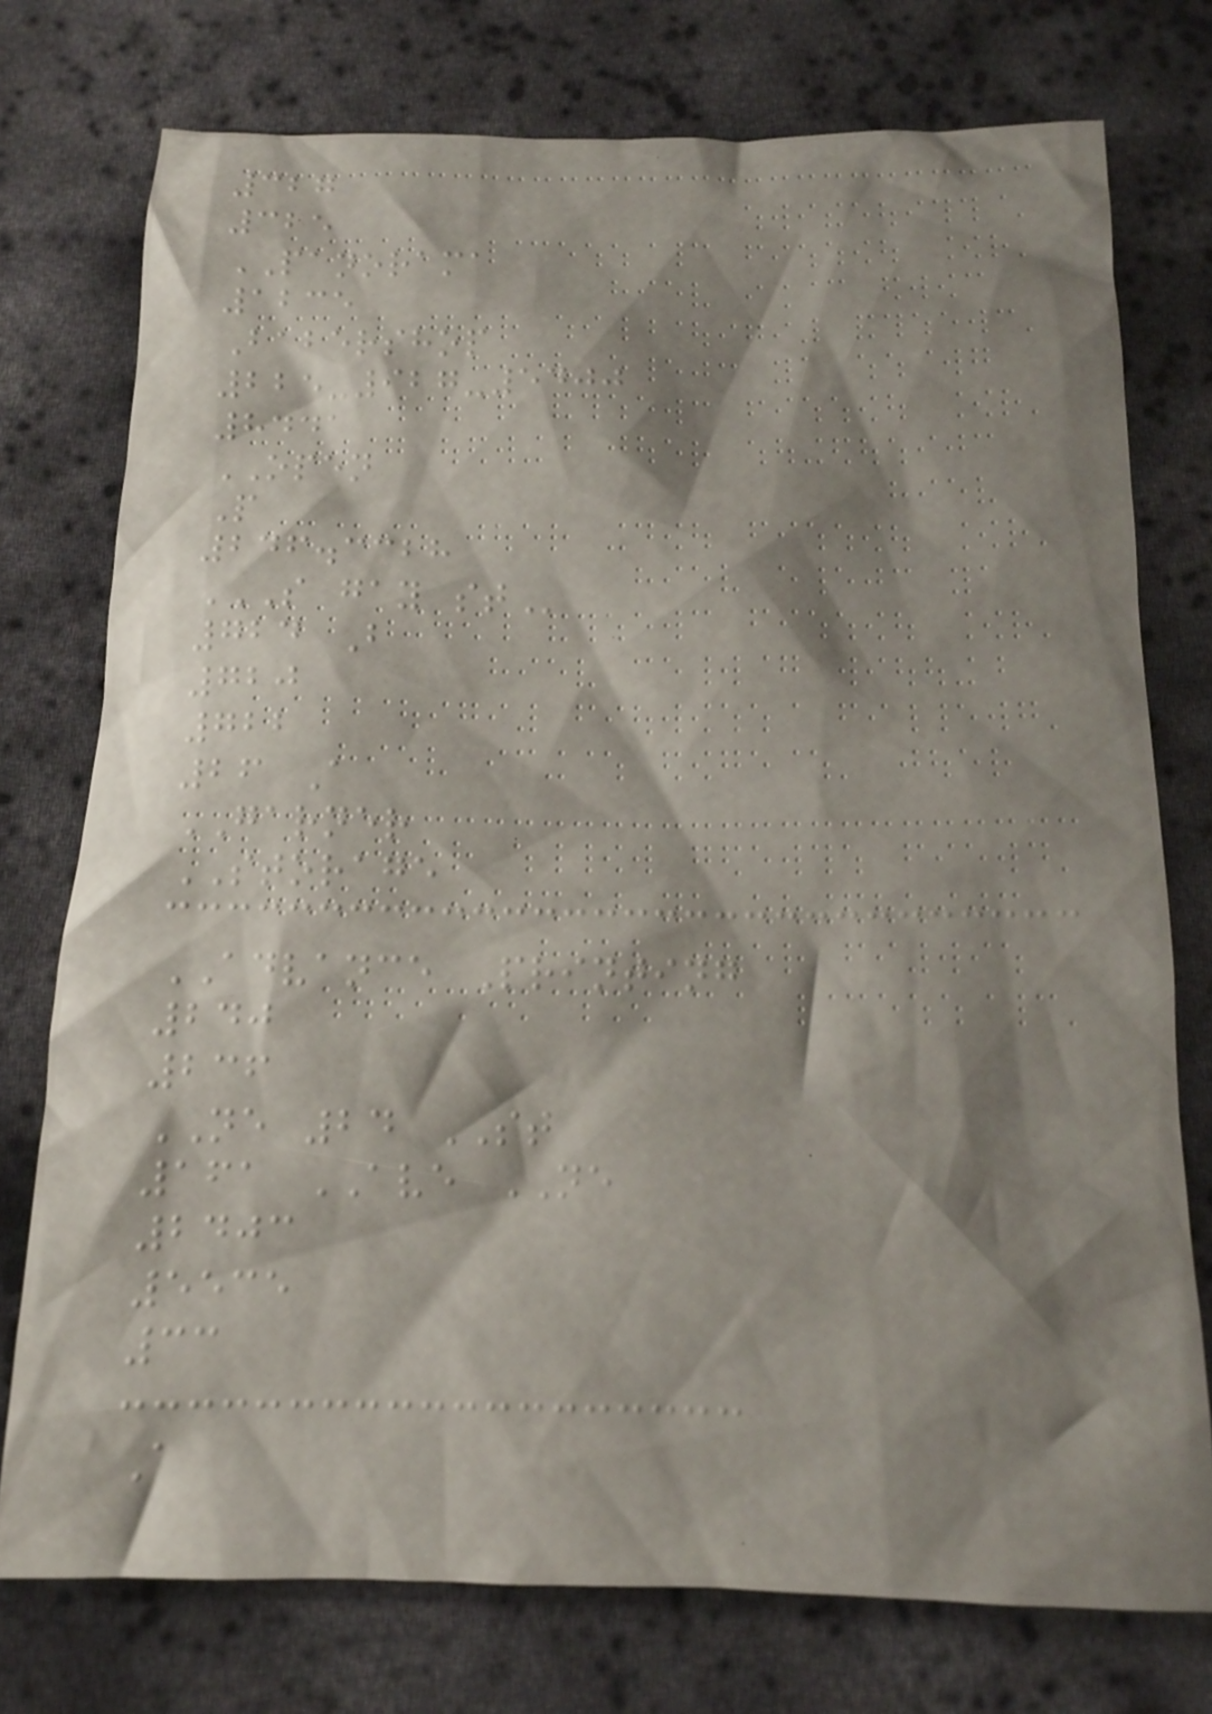327
325
PANORAMA
1235
Babershop
225-927-5400
8441
OPEN
P
246.3328
S GAY ST
724 B
720
722
26 A
GARNER
STORAGE
ADVANCE Printing
240
236
NE 24 ST
161 AVE NE
2403
5535
33
A
